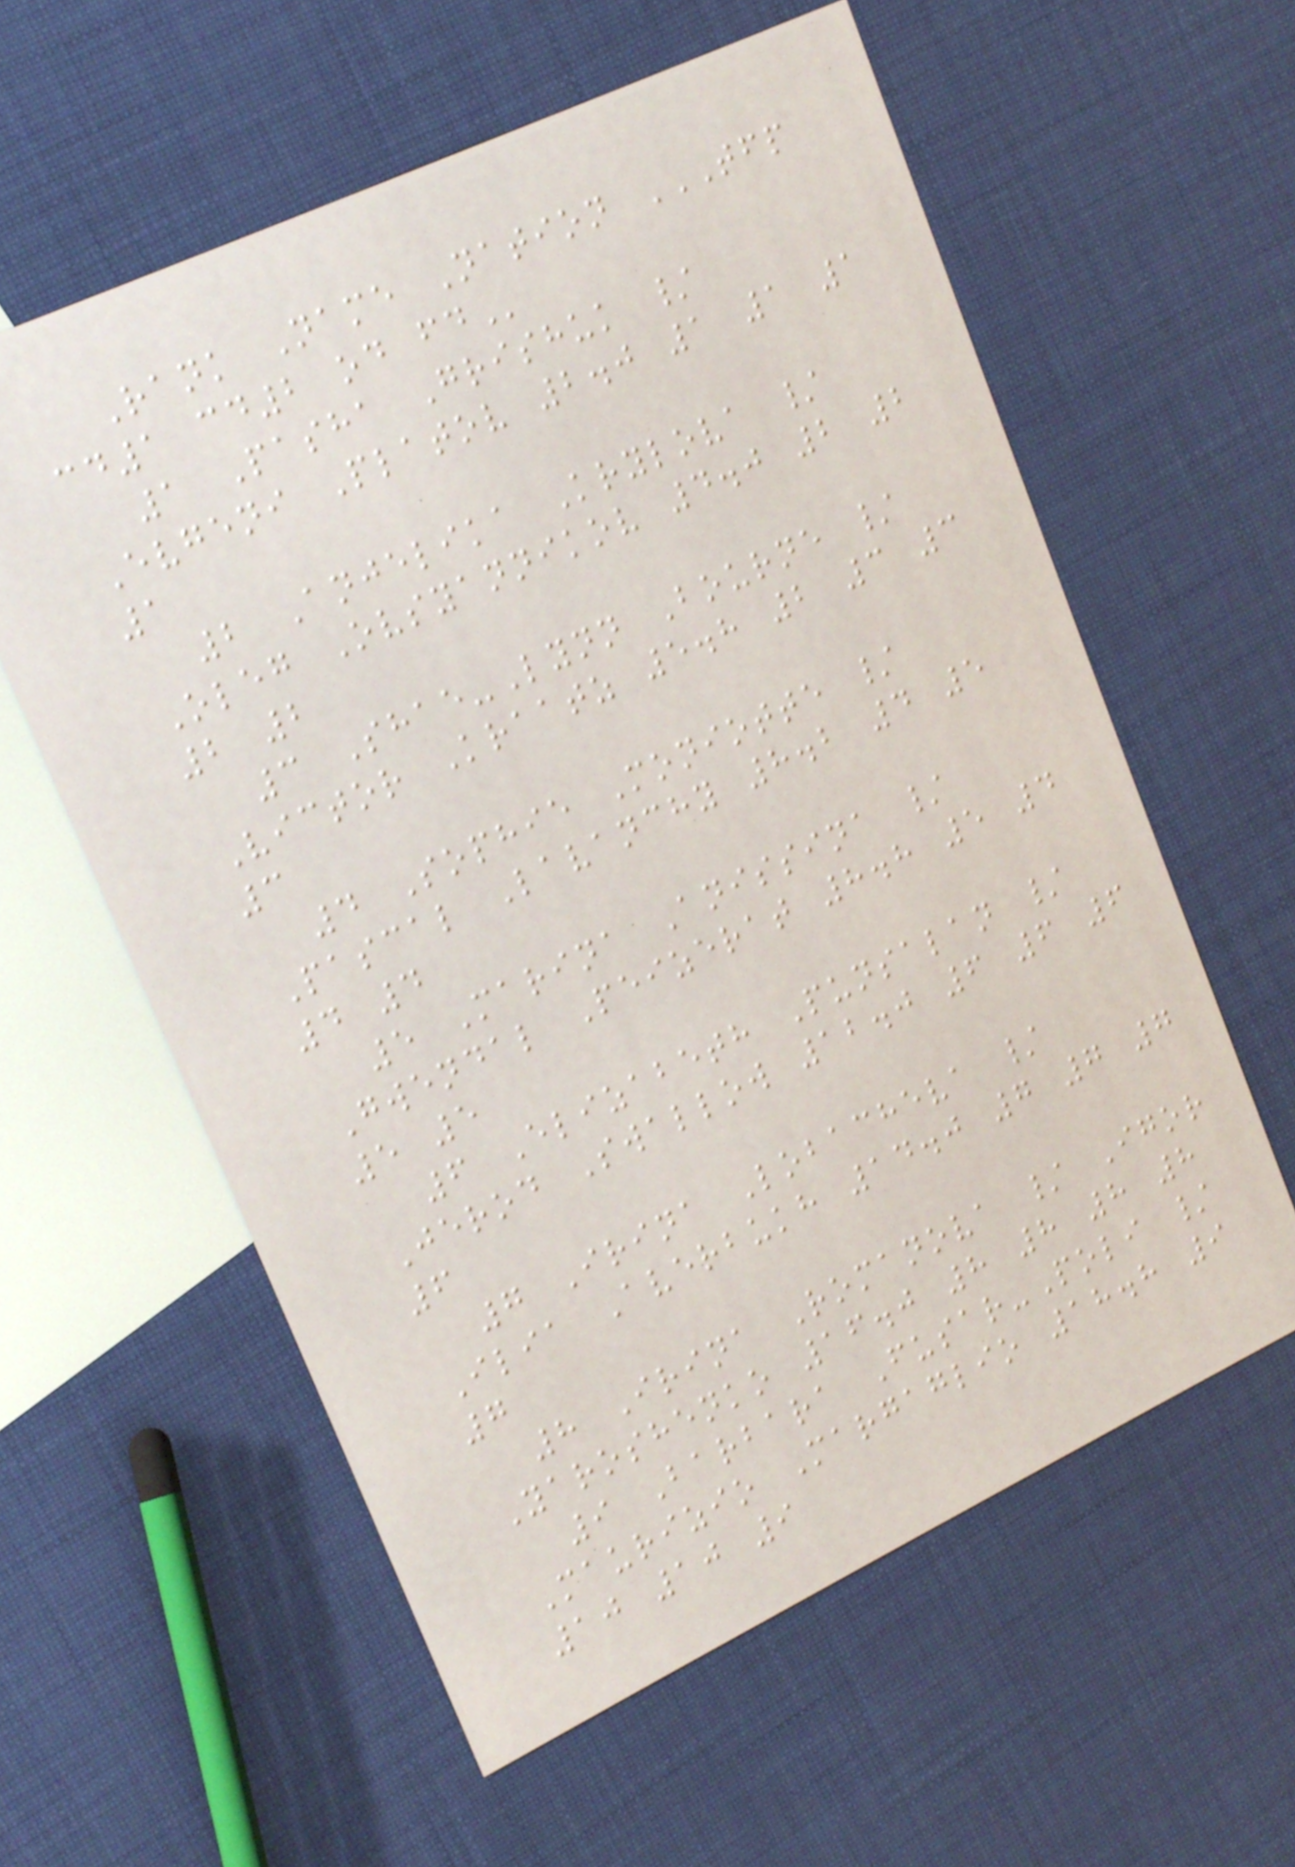Rank Name Nation TFP
CD1 CD2 OD FD
1 Pasha Grishuk /
Evgeni Platov 2.0 1 1 1
1
2 Anjelika Krylova /
Oleg Ovsyannikov 4.0 2 2
2 2
3 Shae-Lynn Bourne /
Victor Kraatz 5.8 2 3 3
3
4 Sophie Moniotte /
Pascal Lavanchy 8.2 4 5
4 4
5 Marina Anissina /
Gwendal Peizerat 8.8 5 4
5 5
6 Elizabeth Punsalan /
Jerod Swallow 12.0 6 6 6
6
7 Irina Lobacheva /
Ilia Averbukh 14.0 7 7 7
7
8 Irina Romanova / Igor
Yaroshenko 16.0 8 8 8 8
9 Barbara Fusar-Poli /
Maurizio Margaglio 18.8 9
10 10 9
